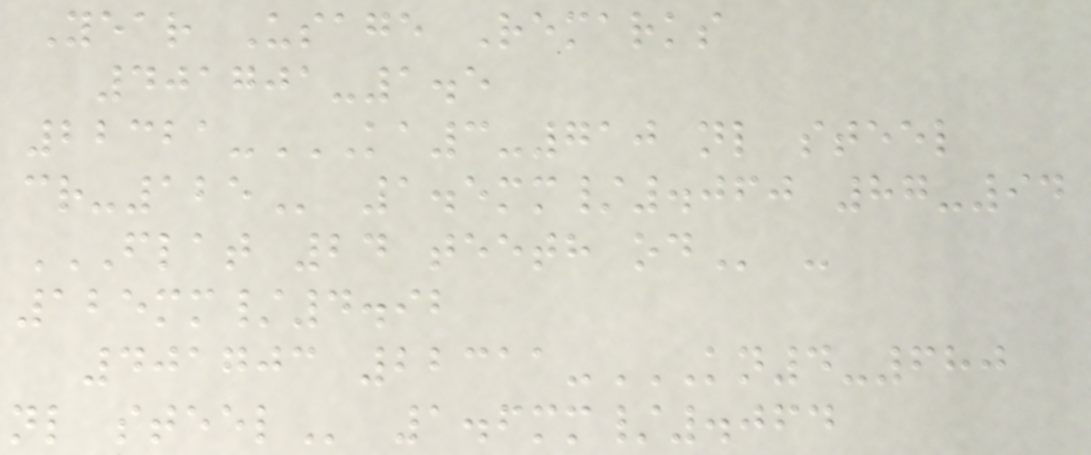Year Usage Remarks
401701-1.5
22321-KA3-710 NL STEEL
CR-125 1.5mm/.060 87-94
FLAT 24 TEETH OD -
125mm/4.92
401703 22311-KN4-680
NL STEEL 1.6mm/.064
